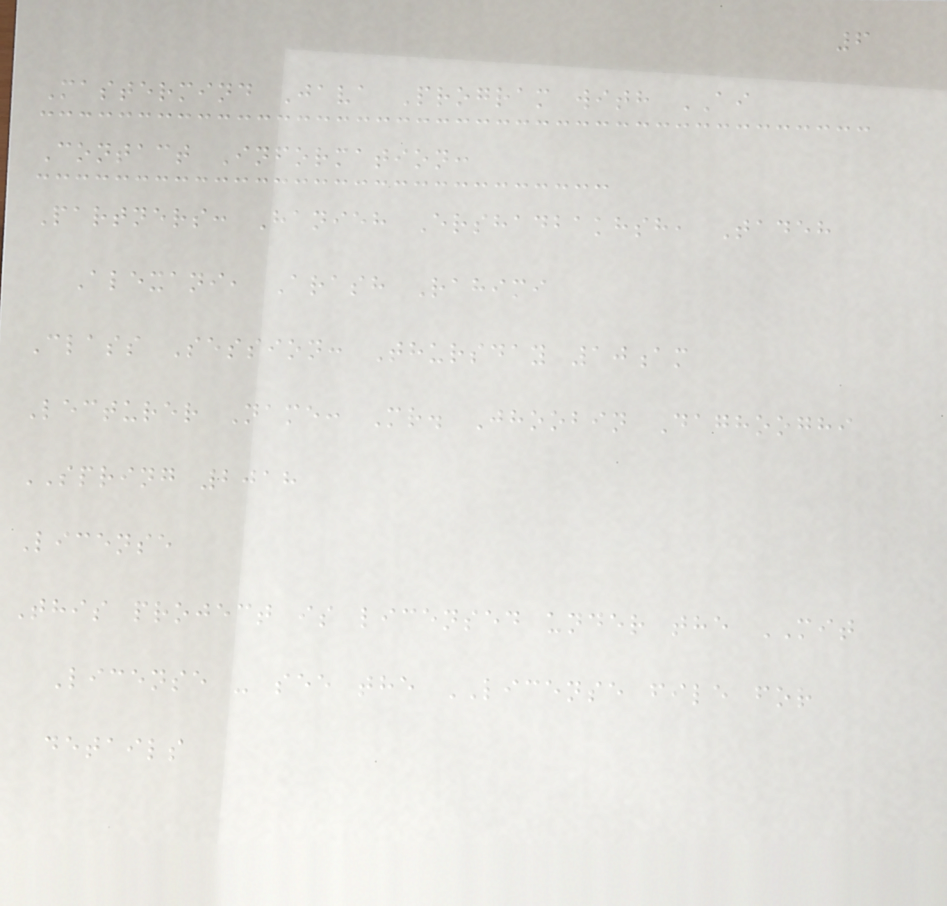6
Mastermind Java Program with AI
Contact Information:
Partners: Hanieh Ershadbakhsh, Tadeh
Alexani, Arash Rahimi
Class Session: Thursday 10am
Lecturer Name: Mr. Jhoobin Daghooghi
SPRING 2018
License
This project is licensed under the MIT
License - see the LICENSE file for
details
